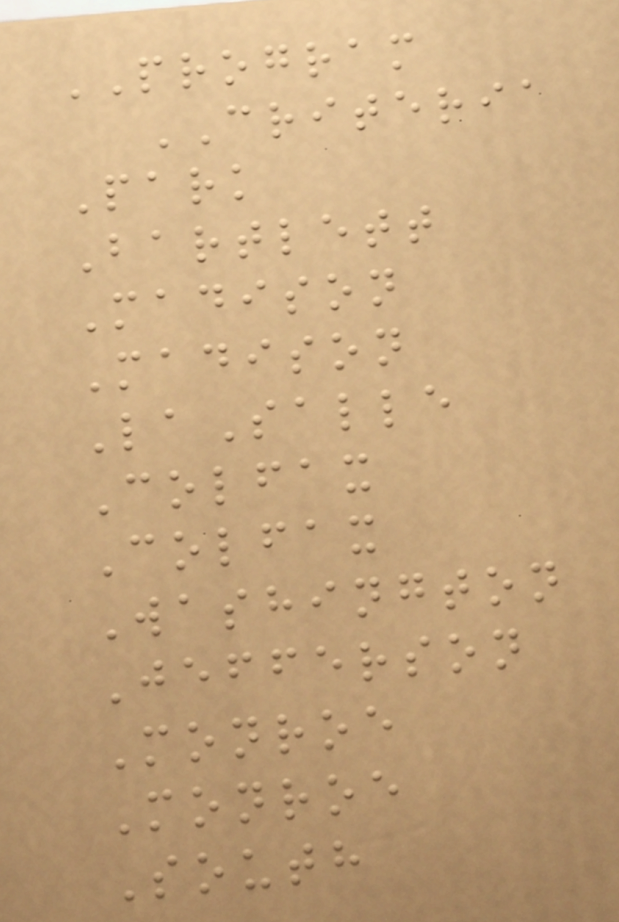PROGRAM
CRITERIA
Park
Bartlett
Madison
Madison
LaSalle
Colfax
Colfax
Washington
Jefferson
Monroe
Monroe
South
